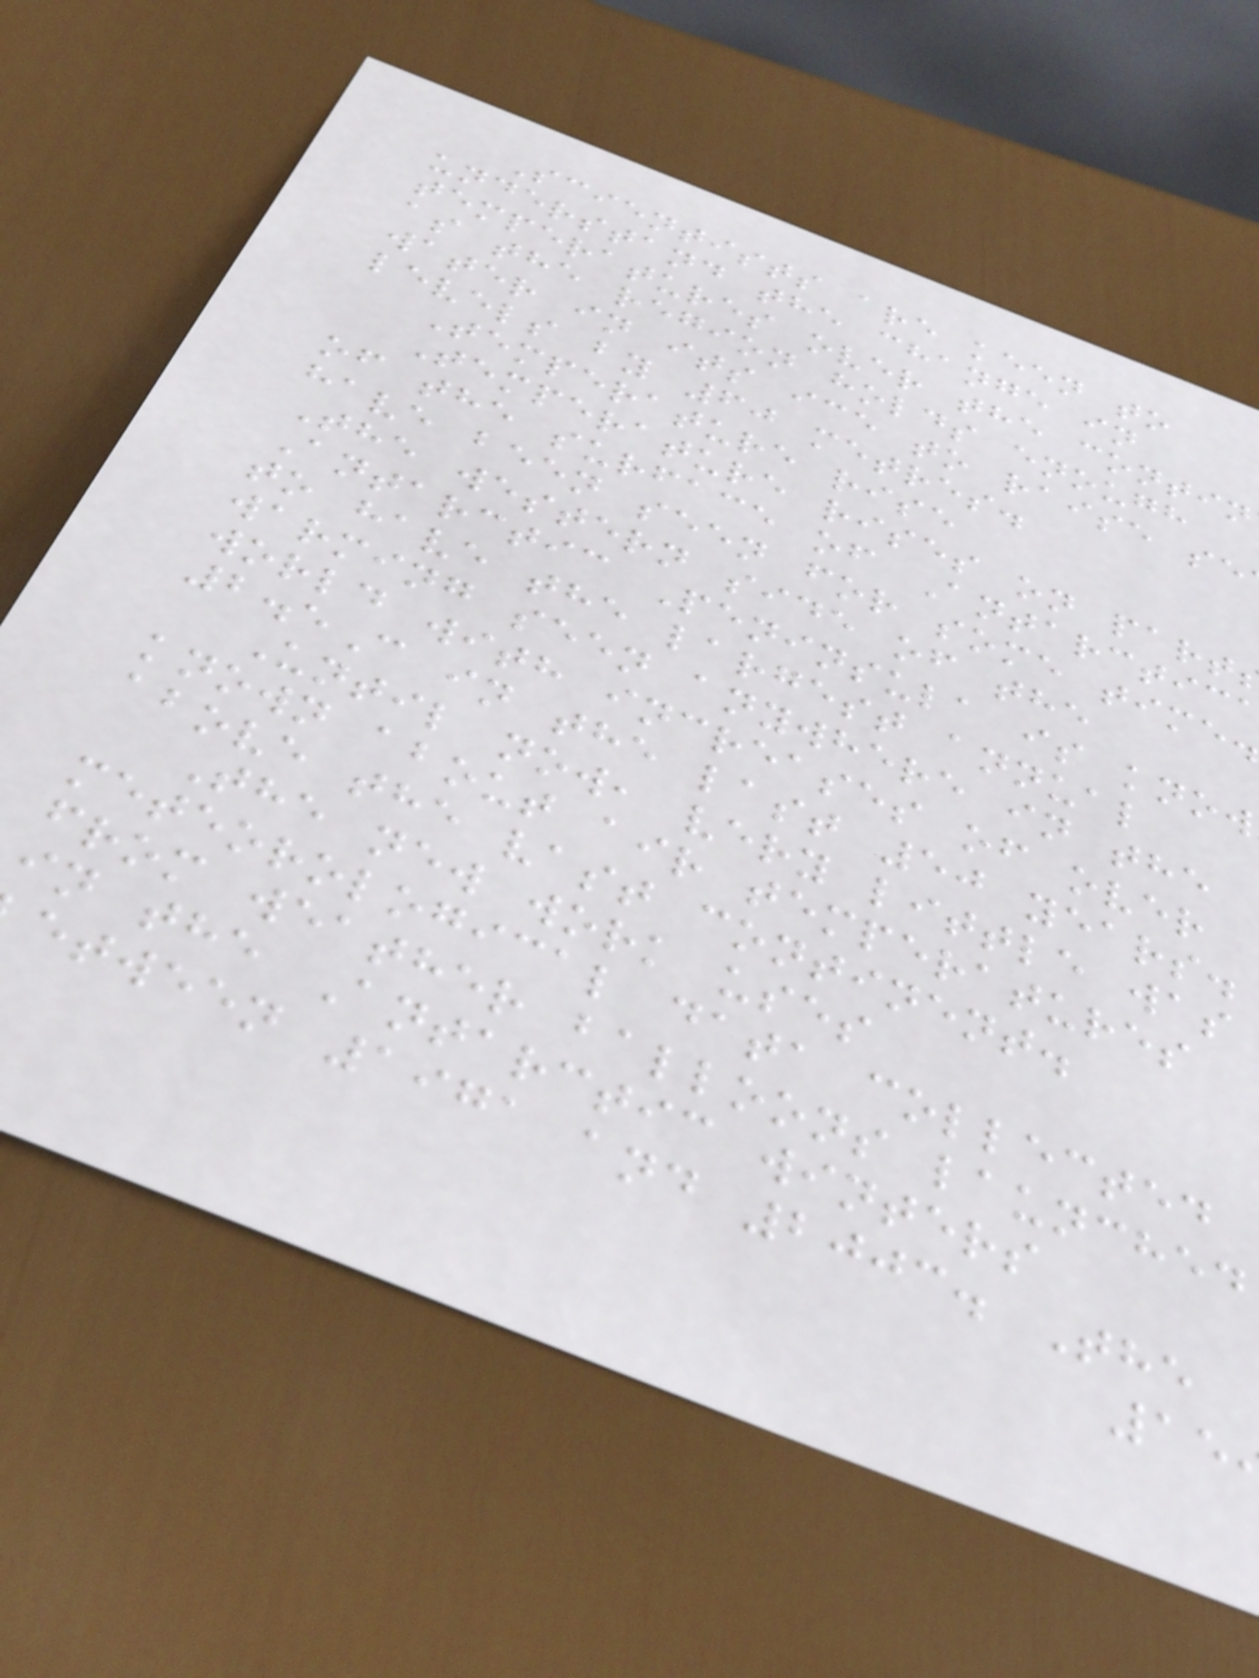Scientists are keen to
understand the change in
temperatures over the contin
as the region holds enough
water in its ice to raise se
levels by 60 metres.
Temperature rise
Temperature rises on part
of the surface of Antarctic
have been seen for some time
The western side of the
Antarctic Peninsula is know
to have the largest annual
warming seen anywhere in the
world with increases of over
2.5C in the last 50 years.
Until now, very little was
known about air temperatures
above the vast continent.
The new work uses
meteorological data collected
from weather balloons launched
in the Antarctic winters
etween 1971 and 2003. The
